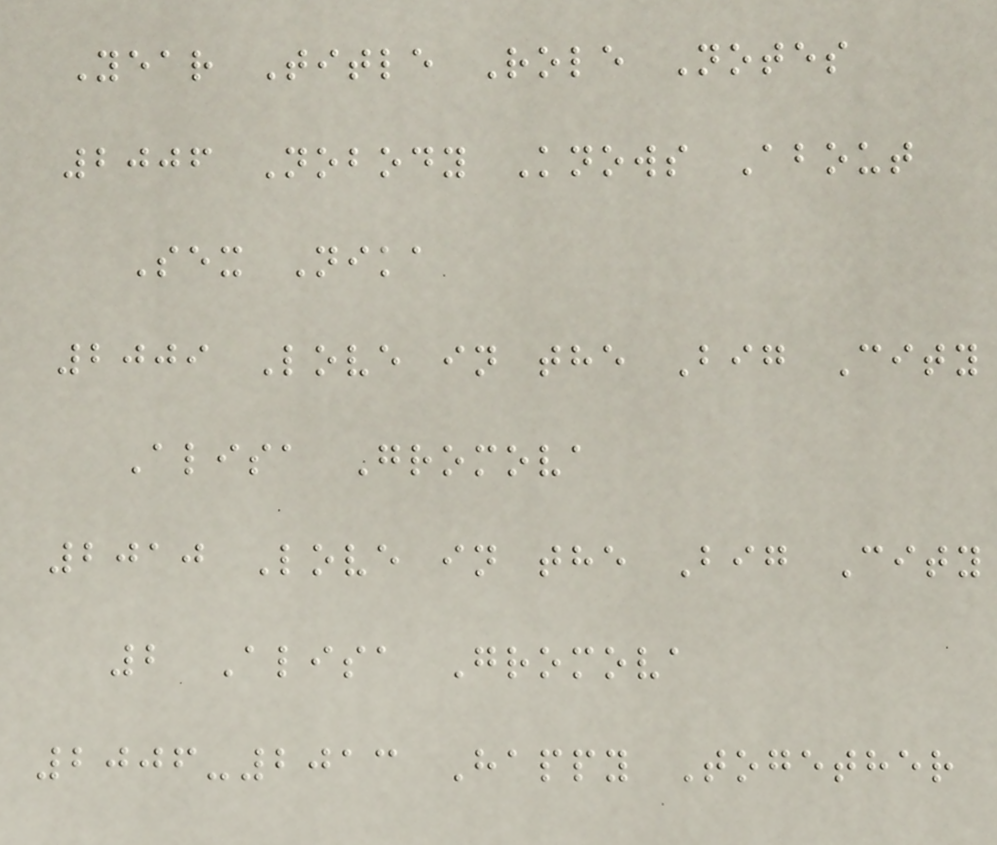Year Title Role Notes
2006 Nobody Knows About
Sex Nika
2009 Love in the Big City
Alisa Gromova
2010 Love in the Big City
2 Alisa Gromova
2006-2013 Happy Together
